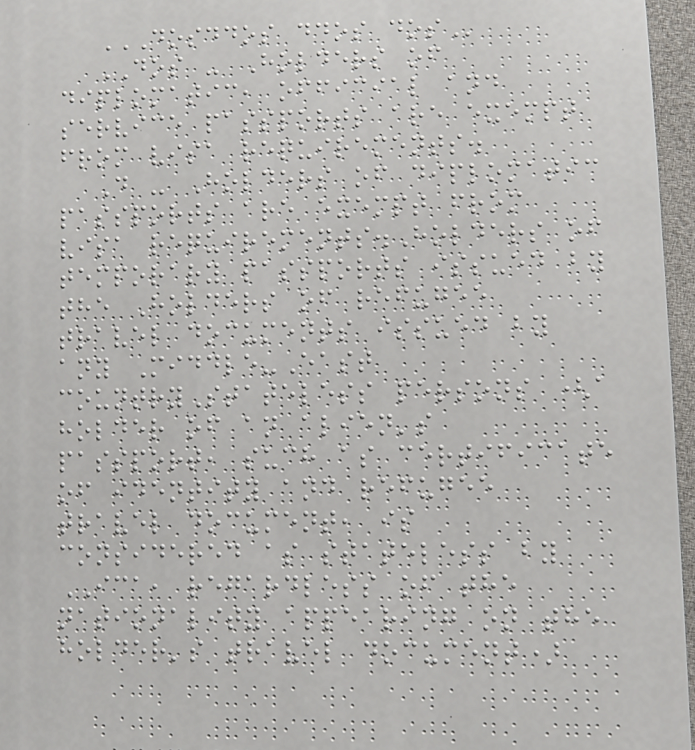DOSDDOS DDOS DOS
DOS - Holders of
diplomatic, official and
service passports are exempt
from visa requirements.
D - Holders of diplomatic
passports are exempt from
visa requirements.Holders of
temporary passports issued by
the Holders of refugee
travel documents issued by
any Middle-East
countryStateless persons (a
holder of an alien's
passport, such as certificate
of identity and refugee
travel document, is
considered as stateless by
ICA, regardless of the
nationality appearing on the
holder's travel document)
